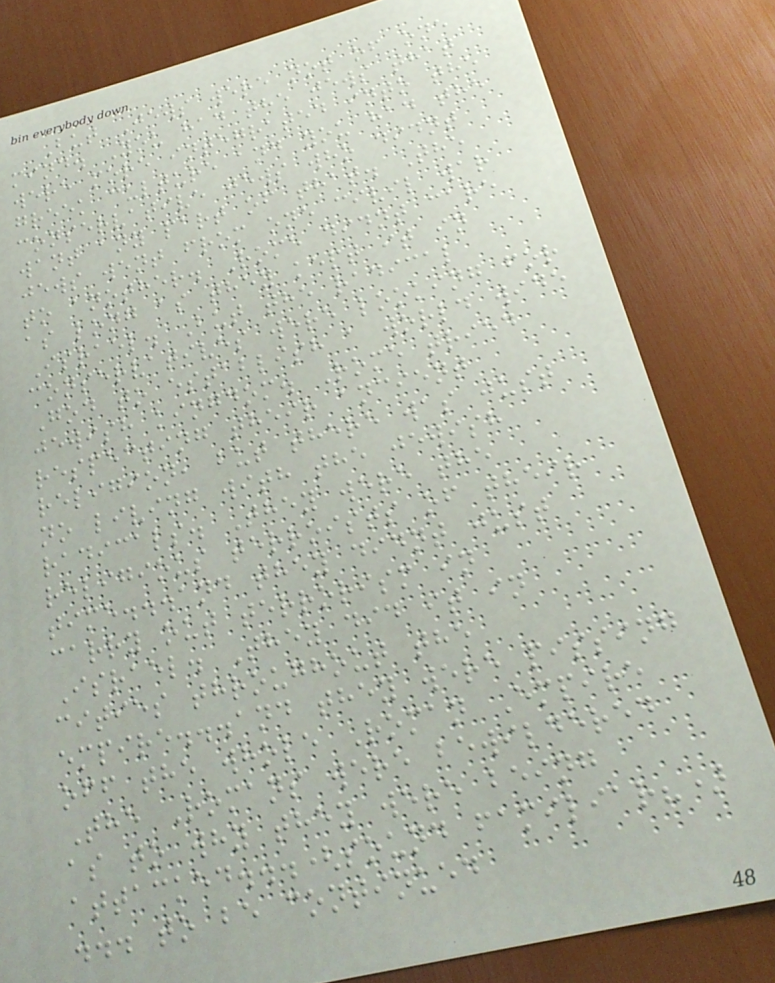But Jews were not of one
mind. You had the jews that
were more integrated into the
greek culture and you had the
conservative jews who didnt
want any part of that. The
jews went from one civil war
to another. Rome didnt care
as long as they kept it in
Israel. But the radical
conservatives were looking for
God to establish a world wide
jewish kingdom. Rome tried
respecting their ancient
religion, but there was just
no living with the jewish
radicals. They were the
religious terroists of their
time...and they didnt just
carry out terrorism in
Israel. They did it in
cities throughout the
empire...and they were pissing
off the whole Roman Empire
The Romans were bewildered
as to why they were being
attacked...(sound familiar?)
... to be continued
